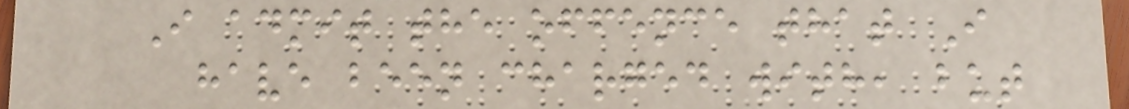I admit the offence that I
have been charged with, but
